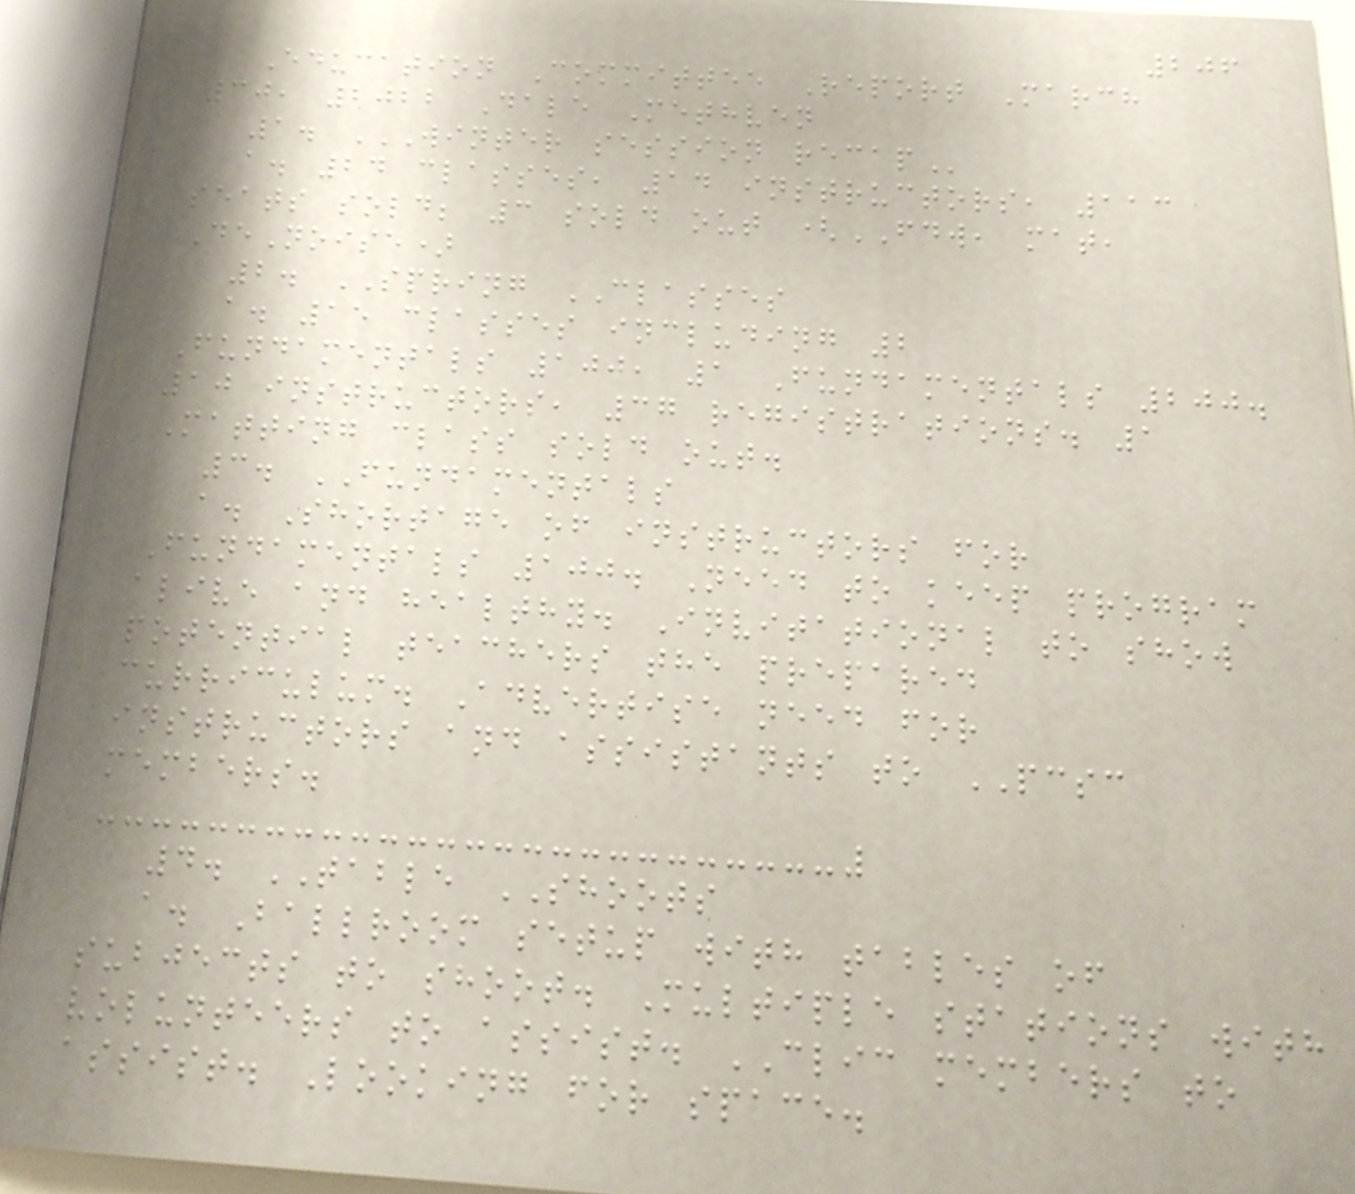206
Education Committee Report March
30, 2022 Dale Methven
1. WINTER SESSION RECAP
a. 24 classes, 14 instructors, 113
seats sold; 3 sold out (FDW, mat,
DeNoise)
2. SPRING CLASSES
a. 15 classes including 2
Fundamentals 100, 1 Fundamentals 200.
10 instructors, 37 registrations. 1
Matting class sold out.
3. FUNDAMENTALS
a. Shortage of instructors for
Fundamentals 100. Need to keep program
alive and healthy. Invitational to show
potential teachers the prepared
curriculum. Advertise need for
instructors and assistants to PCSC
members.
4. TABLE SHOOTS
a. Ballroom setup with tables of
subjects to shoot. Multiple stations with
volunteers to assist. CLIC members to
assist. Looking for space.
